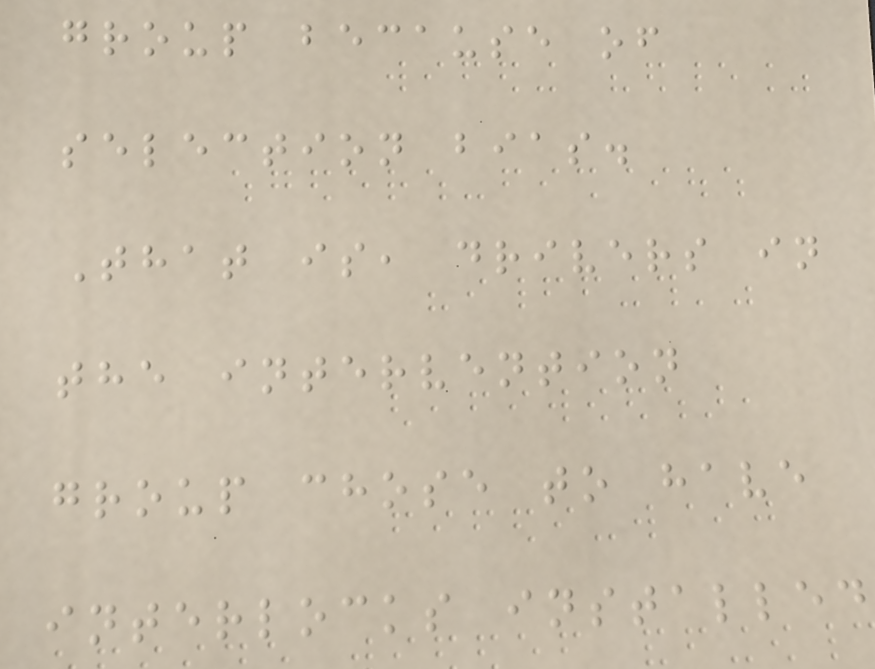group because of
selection bias.
That is, drivers in
the intervention
group chose to have
interlocks installed
